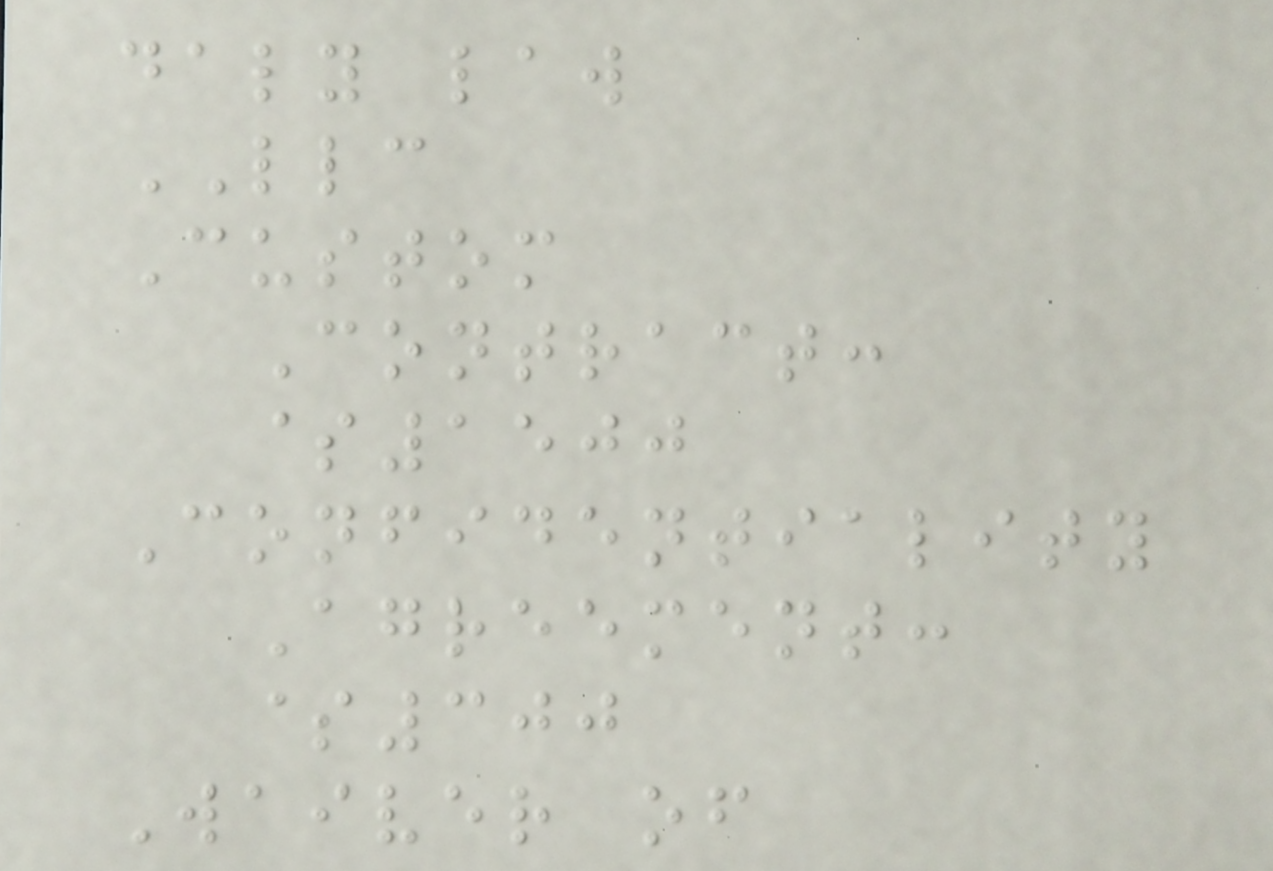daly law
LLC
Custom
Contract:
$1500
Confidentiality
Agreement:
$300
Waiver of
